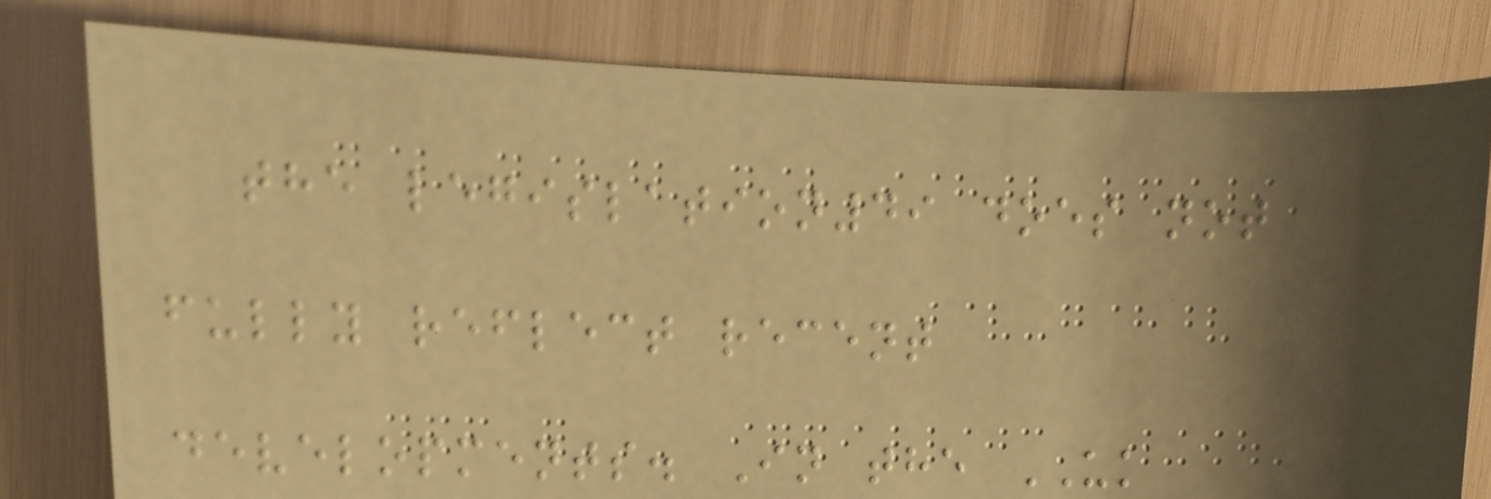the legislation49 does not
fully reflect recent
developments. In the UK
